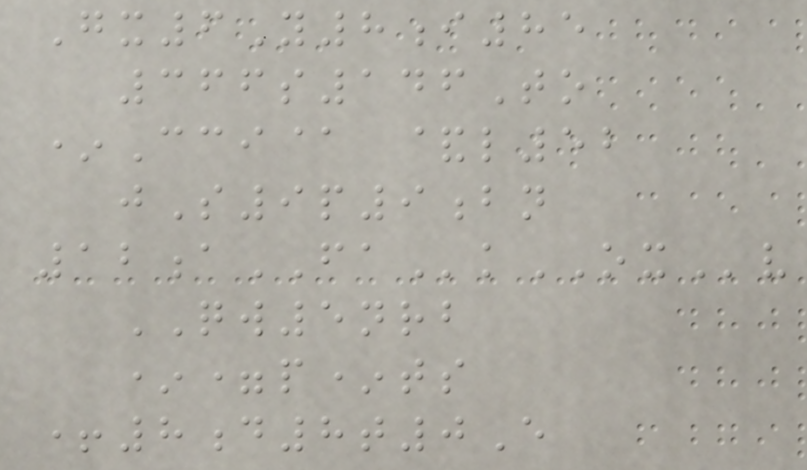Gx6Y8i85
366s146To
*Cci@ &l52
jS9p9bn
12aFAkOXv
QW5nrb
*=p*ts
+8d8t0E
